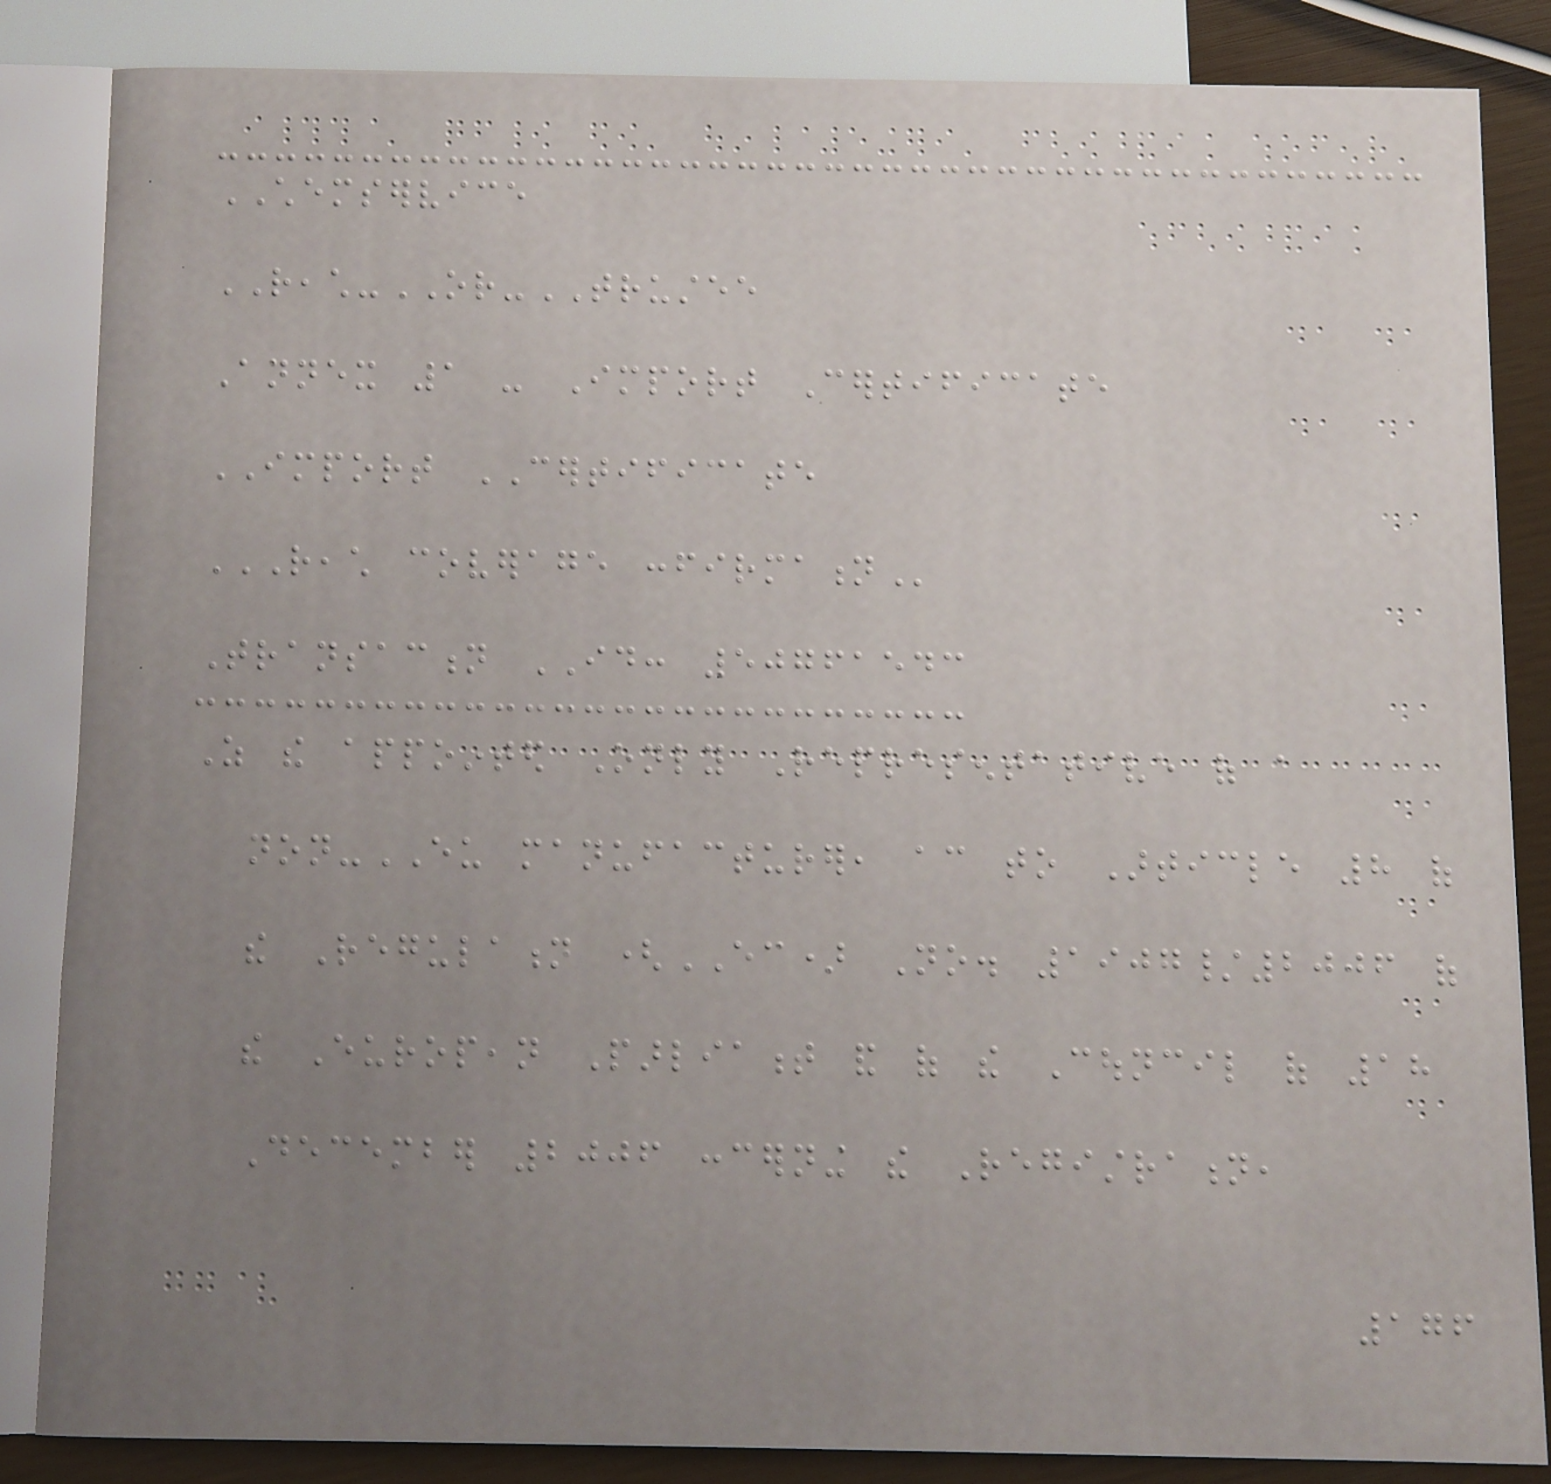CHEMSERVICE
REACH-OR-TRUSTEE
Annex 1 - Import Certificate
IMPORT CERTIFICATE
REACH COVERAGE CONFIRMATION
Transaction ID: 50761543
As the appointed Only Representative of a
non-EU manufacturer, according to Article 8 of
the Regulation (EC) No. 1907/2006 of
the European Parliament and of the Council of 18
December 2006 concerning the Registration,
176
